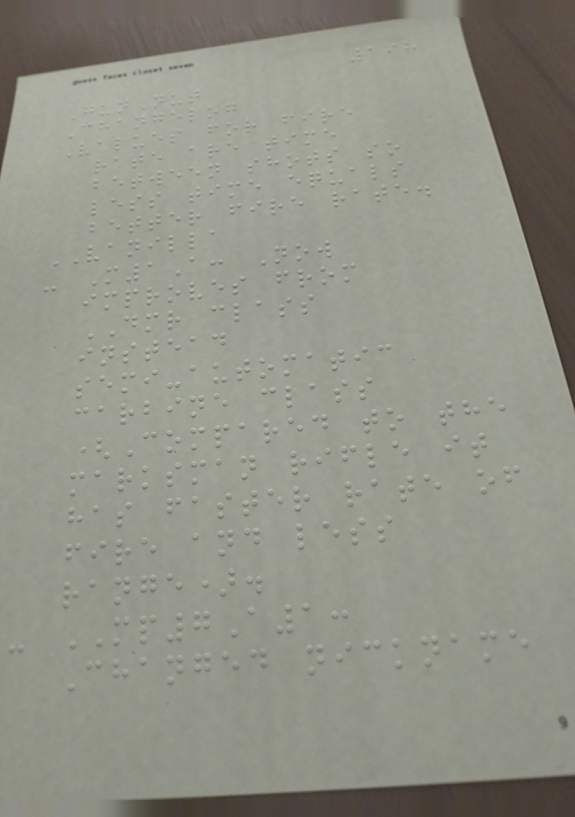198
GunNut
Changelog
Values for fire
rate are time
between shots so
less time equals
better fire rate.
VANILLA
- M1A: Now
improves from
DMR class
instead
semi-automatic
carbine class
(Compared to the
marksman rifle it
has faster rate of
fire and less
range).
- MP7A1:
Changed nickname
